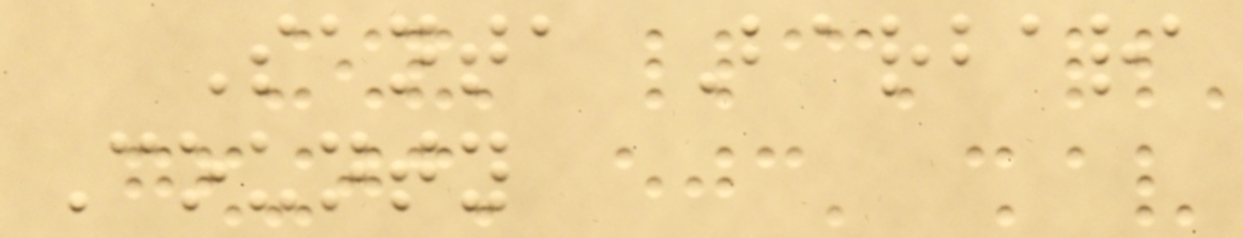Santa Barbara
County
